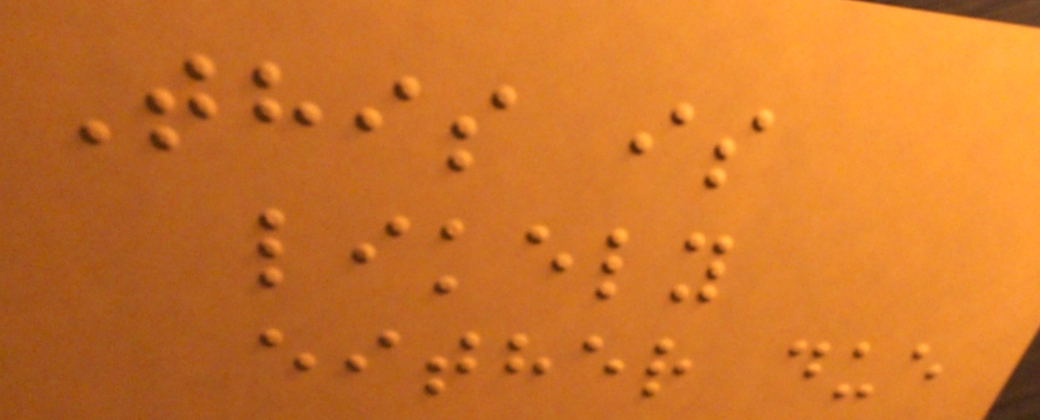This is
likely
either due
